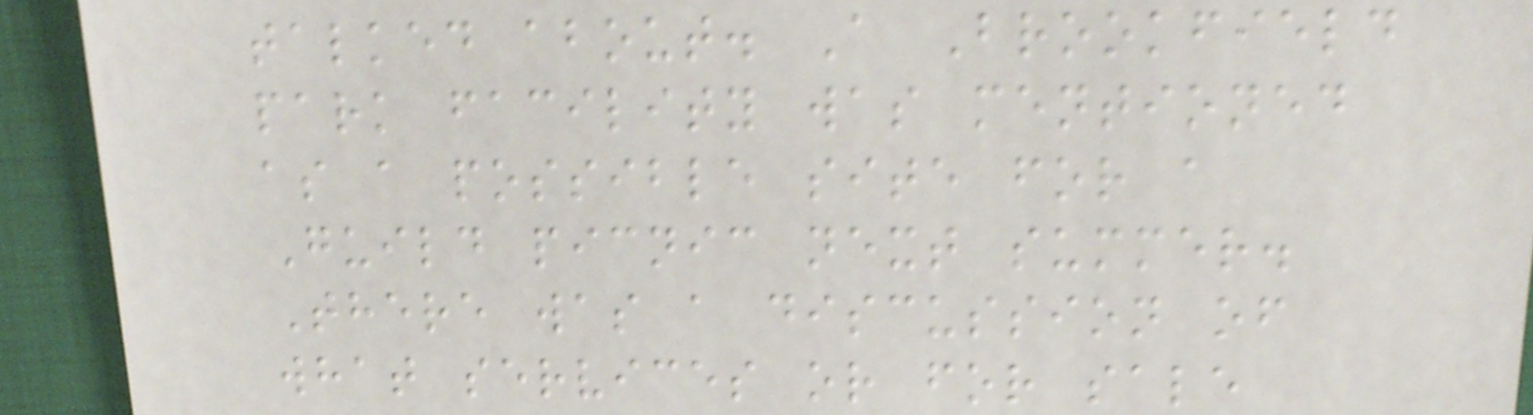talked about. A Brookfield
park facility was mentioned
as a possible site for a
Guild picnic next summer.
There was a discussion of
what services or for sale
